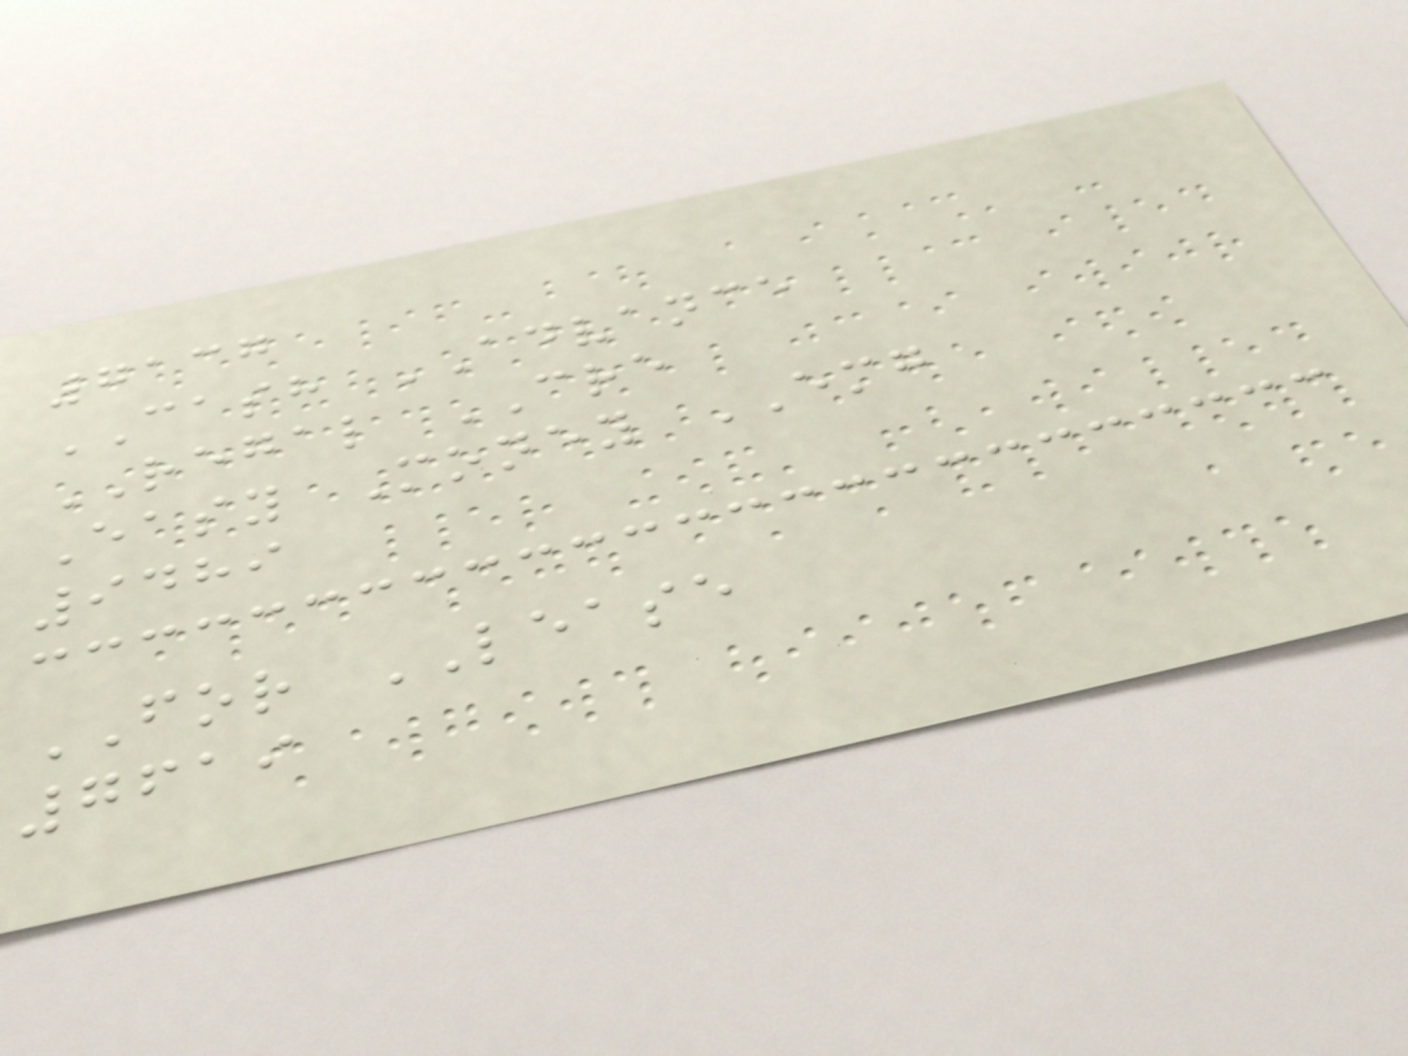7137
CASH ADVANCE
REGAL CRE
Easy Money EMG
9489
FOR LEASE
7619
